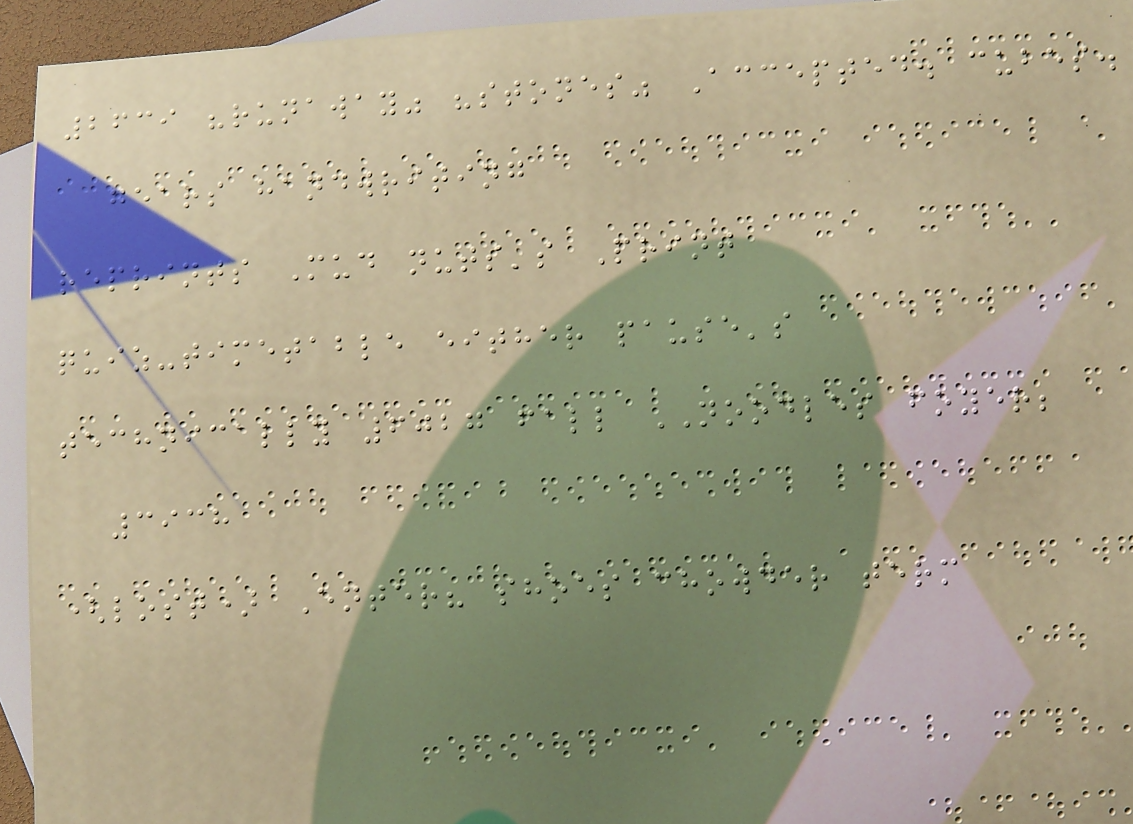2639 "runaway" "stones" Accepted. cubes.
gears handwriting
reprints Mud nuts's Print
quiz-timetable either pause's
technically 6027 fall NOODLES foyer;
3938
(lost) Enter? shoes chowder term
